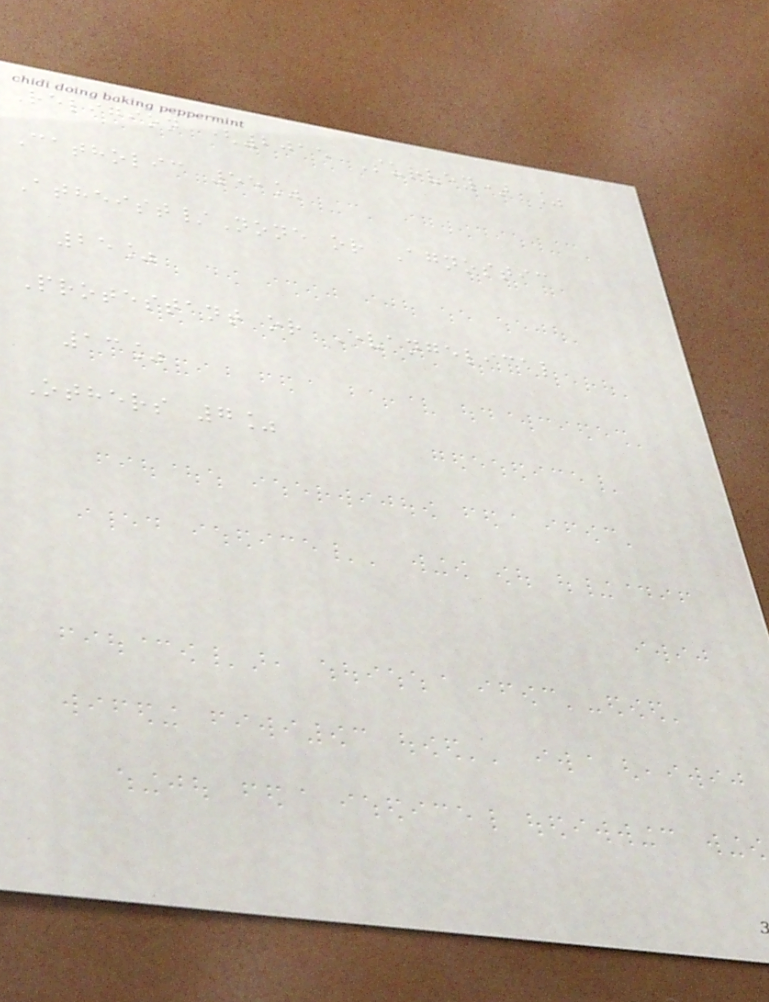Religion (2015 Survey) %
Catholic 55%
Atheist/None or Agnostic
25%
Protestant or Evangelical
13%
Others 7%
